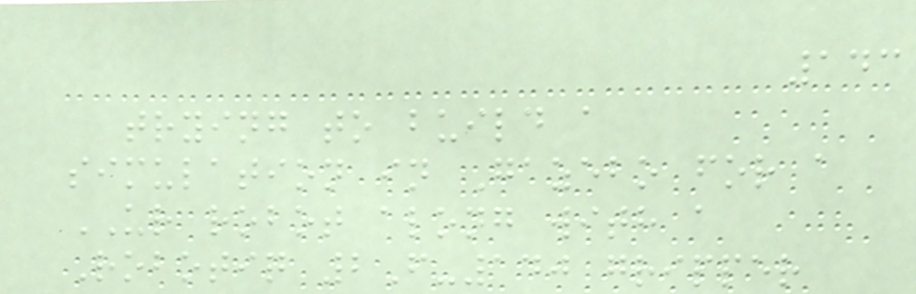143
trying to build a
simulation in Gazebo for a
UR robot along with a
Robotiq 2F-140 gripper
